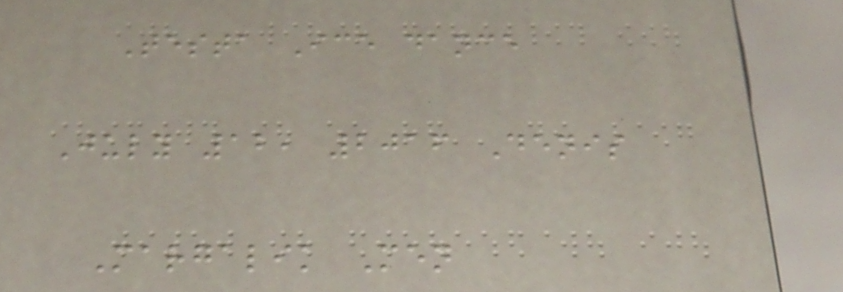Testa Ice dance
July 12, 2016 Denis
Margalik Men
